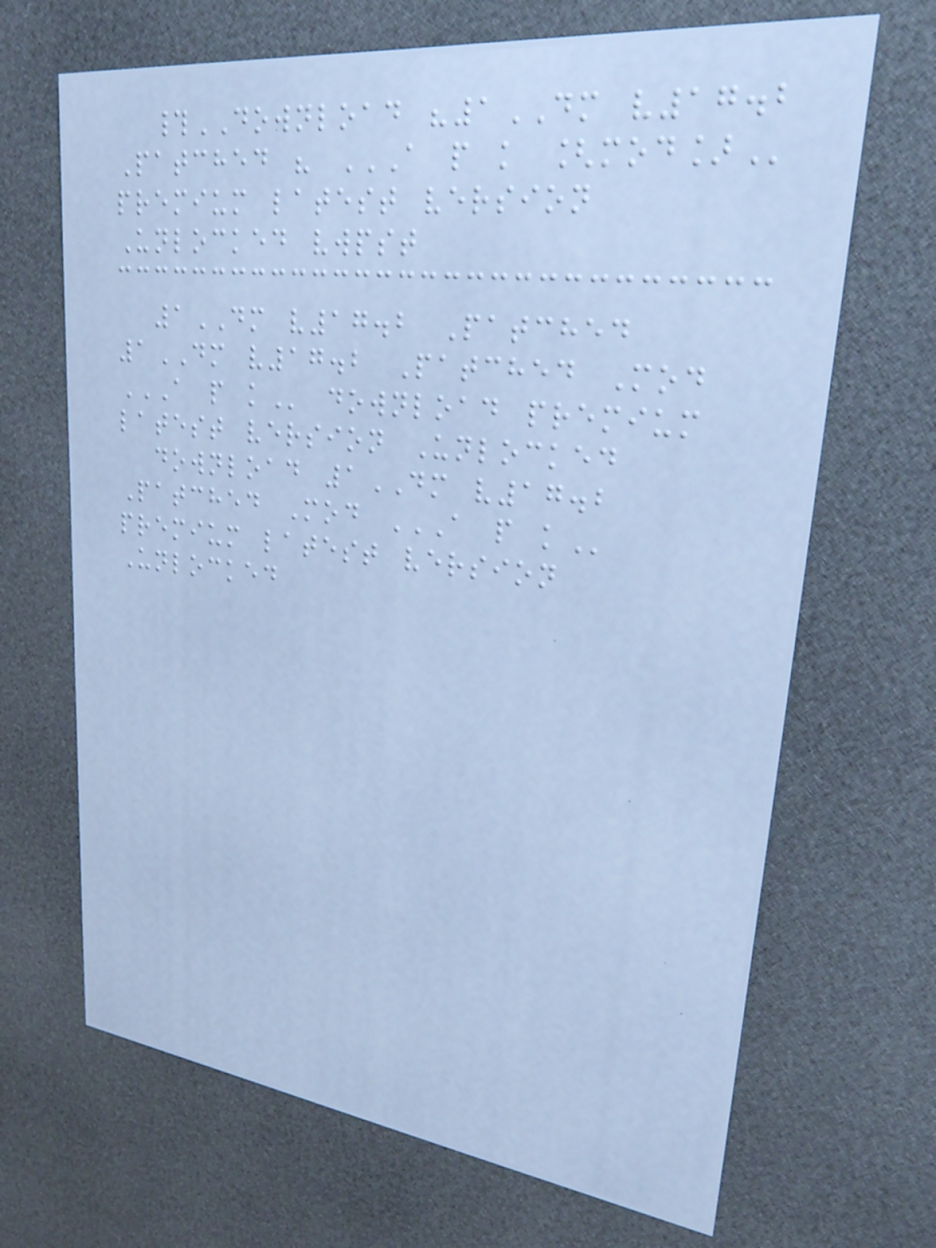#DOWNLOAD "1DM v17.2
Patched " A P K [MOD]
premium latest version
Unlocked vwpst
1DM v17.2 Patched
1DM v17.2 Patched Mod
A P K download premium
latest version Unlocked
download 1DM v17.2
Patched Mod A P K
premium latest version
Unlocked
